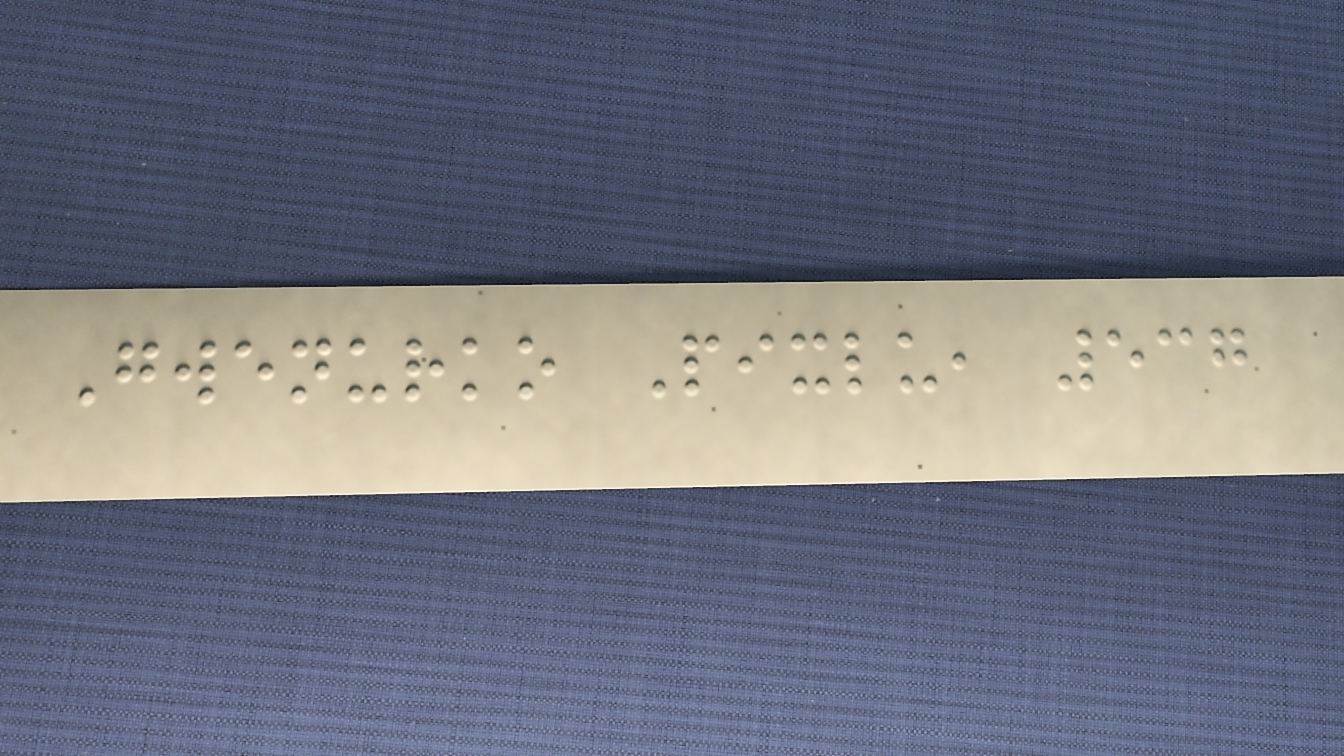Gwenurko Pixlu, 537
